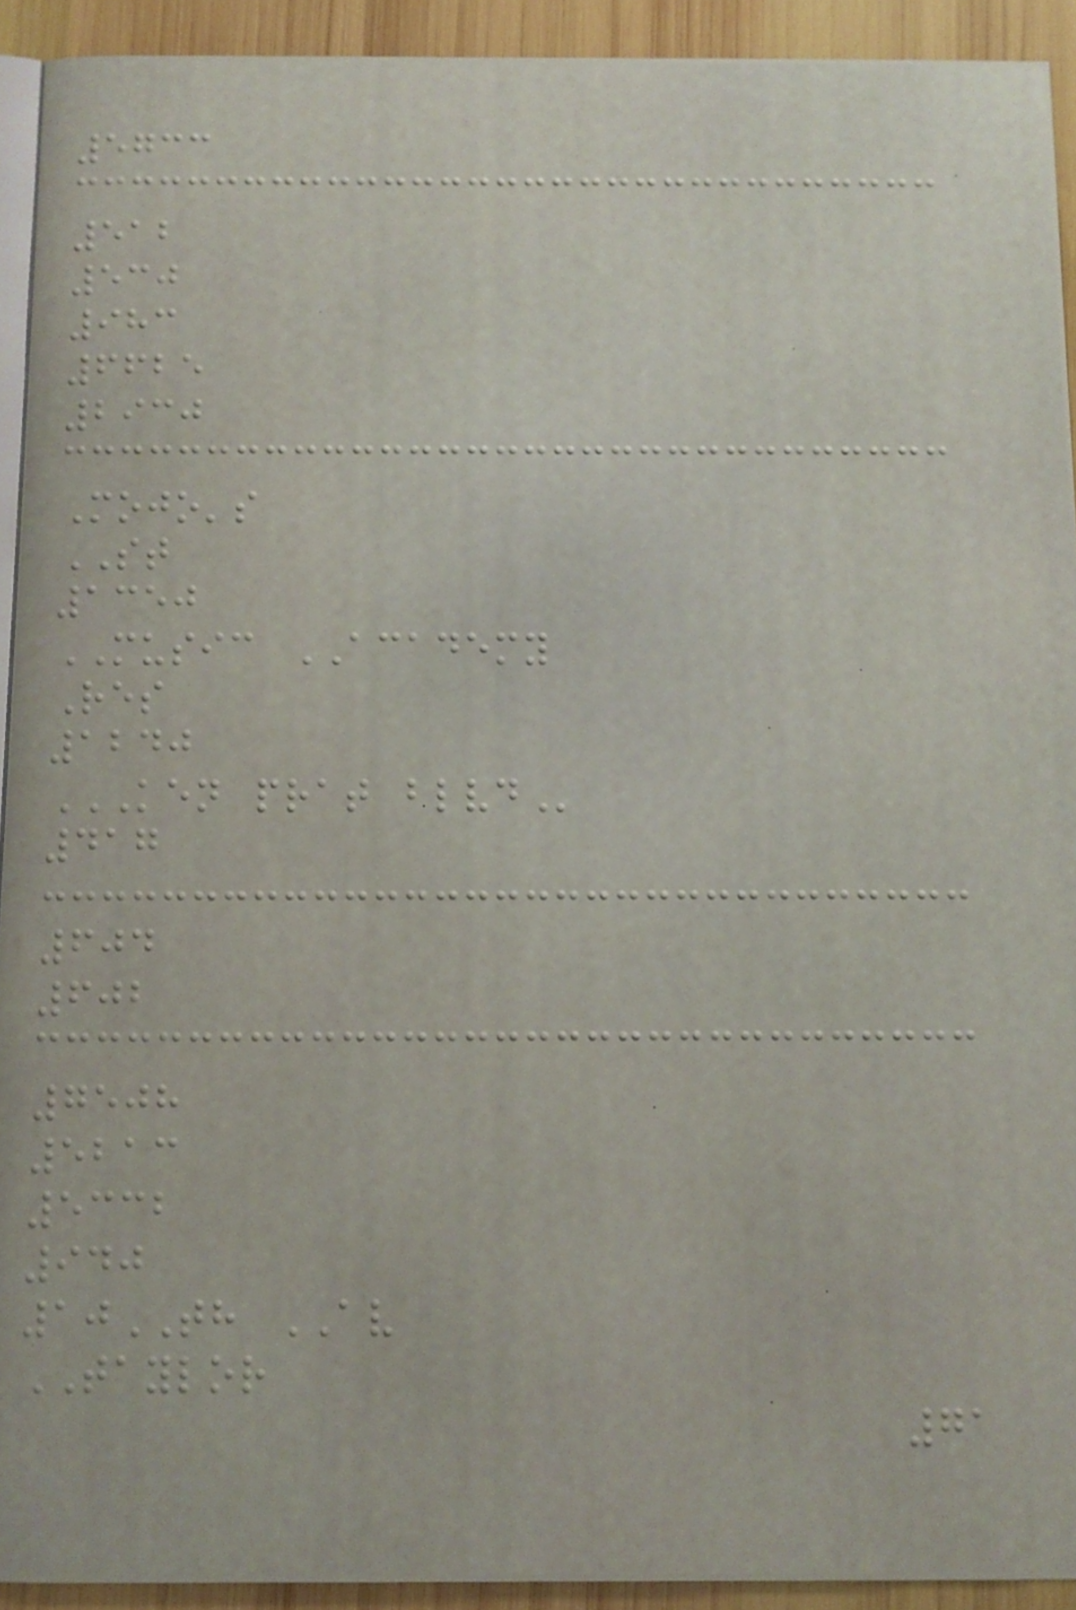5733
512
530
983
6625
2930
Mojo's
ST
1350
MUSIC ACADEMY
Res
1240
KEN PRAT BLVD
417
604
602
7508
5213
5332
940
10TH AV
TAYLOR
71
